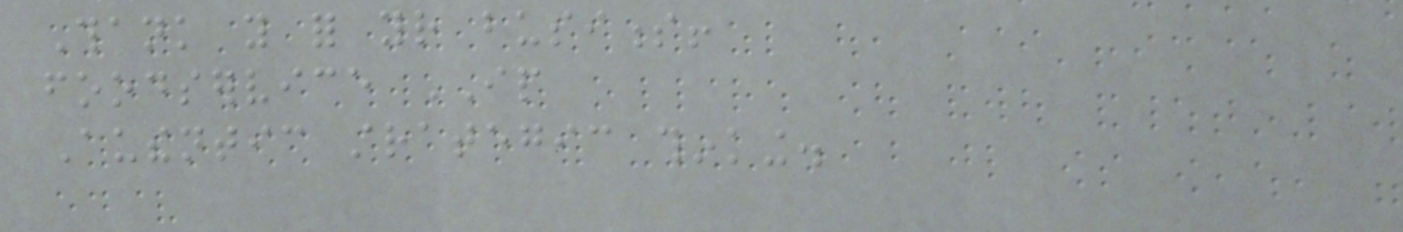Thank you for your business!
foodservice IP
Authentic strategic thinking.
